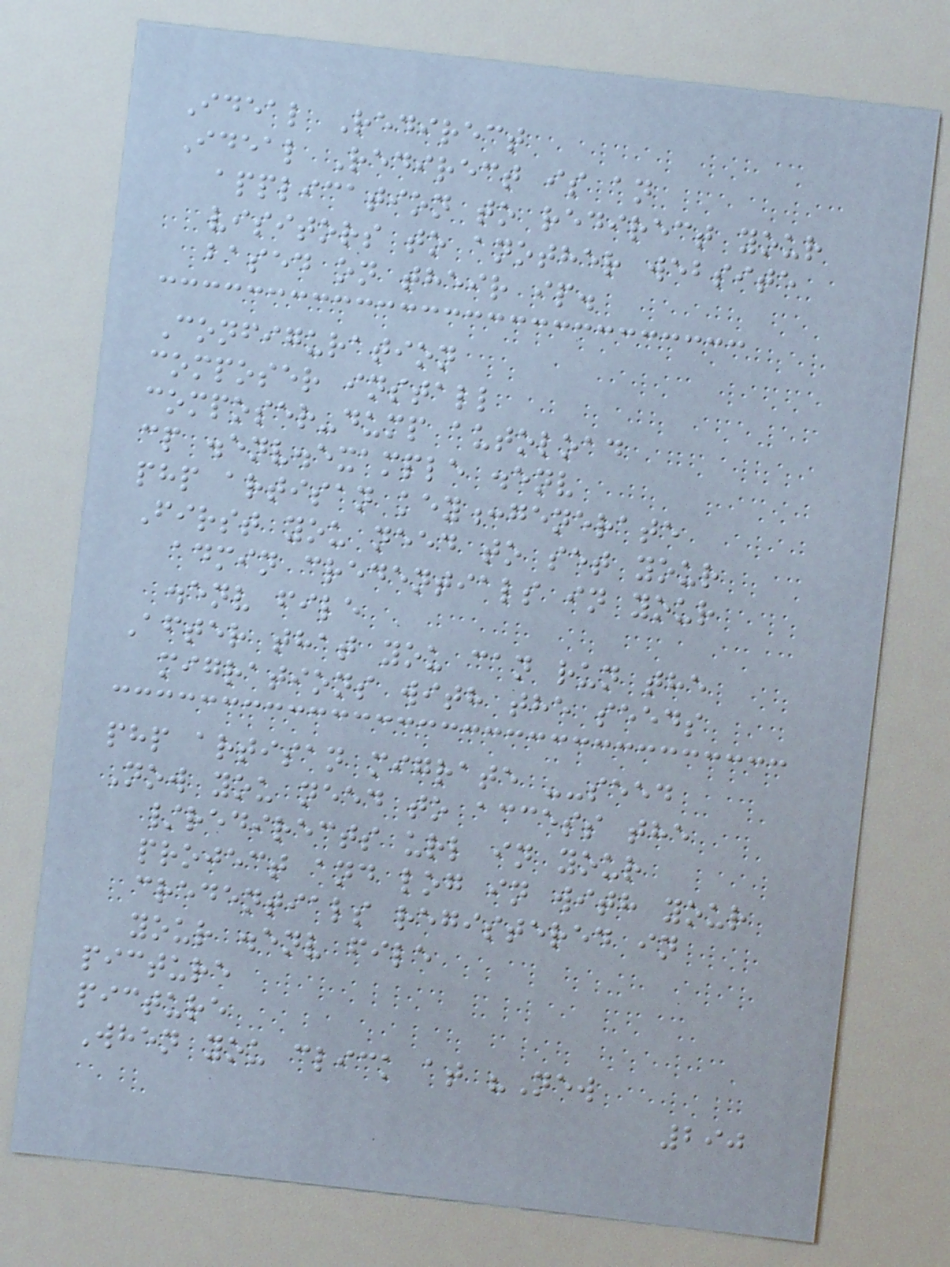Ideal Redirect
Ideal Redirect is an
application to redirect your
visitors to another website
based on their ip.
Configuration
composer install
composer-dump autoload
cp .env.example .env
php artisan key:generate
First you need to set your
admin credentials in your
.env file
After that you can run the
migrations with the seeds
php artisan migrate --seed
Now you need to access the
/redirects url in your
project and log in with your
credentials registered in
your .env file
picture
picture
When you click at "New
290
